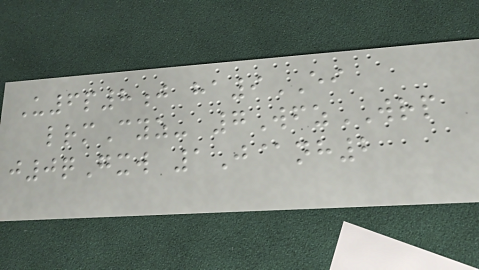U6p8j ha9EI
lrmCyz- 7WfzWRP
j0qGxw 1J@nh2
